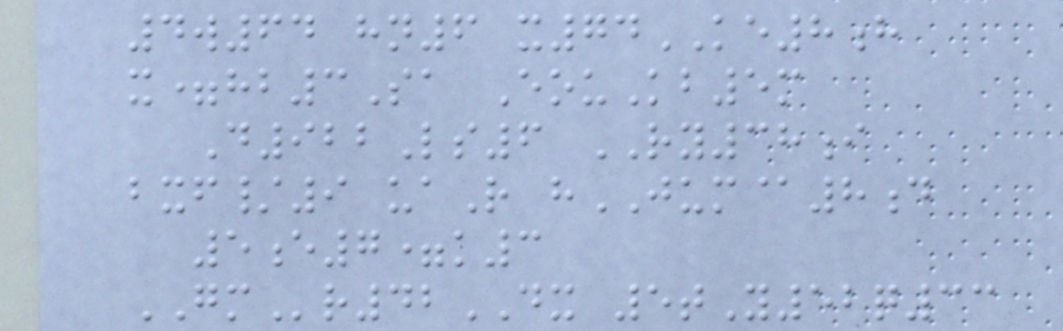4w64 hn6 x74KE8h
x=hb3Sa EouKb5m
D922Ls6 RY38i
bxf/9 uaR hJUM@8d
5e7=k3
GMr42DX 5tY52q33
